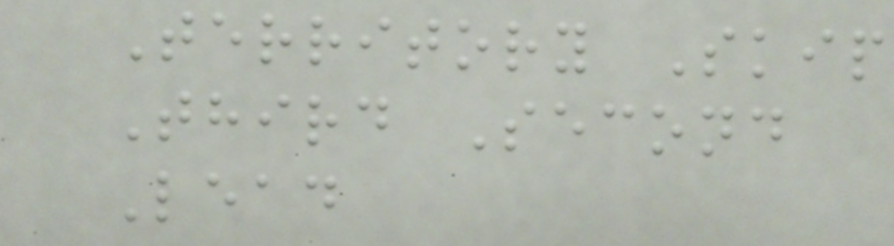Territory Skip
Third Second
Lead
